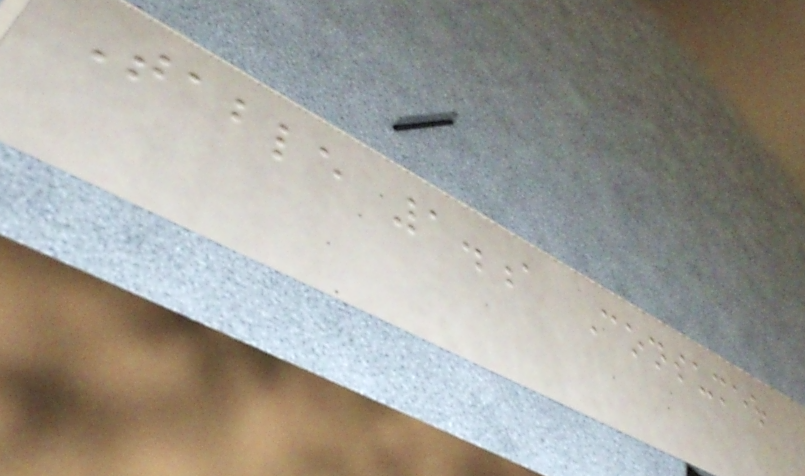Table 1.a Consumer
